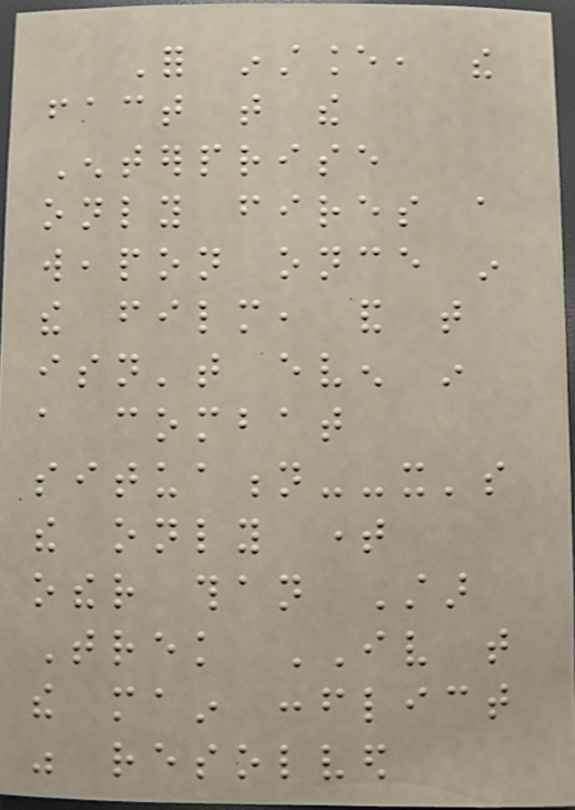For instance, the
fact that the
Enterprise
only fires a
weapon once in
the film, and that
isn't even in
a combat
situation--it's
the only time
other than Star
Trek IV that
the main conflict
was resolved
